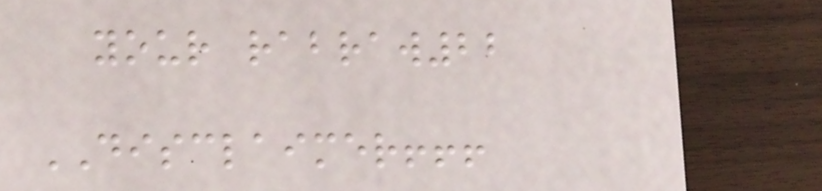your rabraw22
DISCLAIMER!!!
